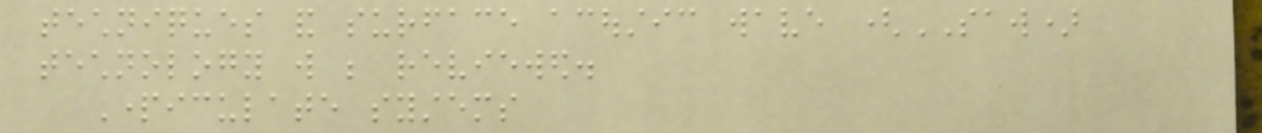techniques and surface acoustic wave (SAW)
technology will be reviewed.
Particulate systems
